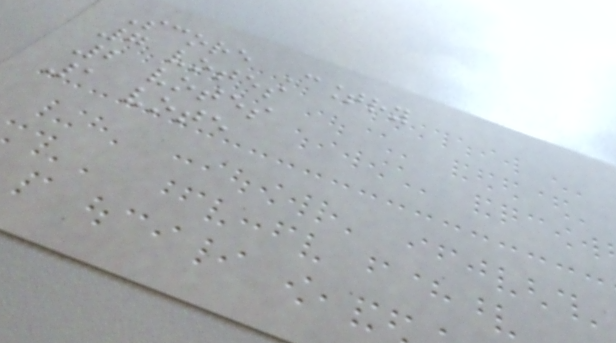Score Country
7 votes
2 votes
1 vote
